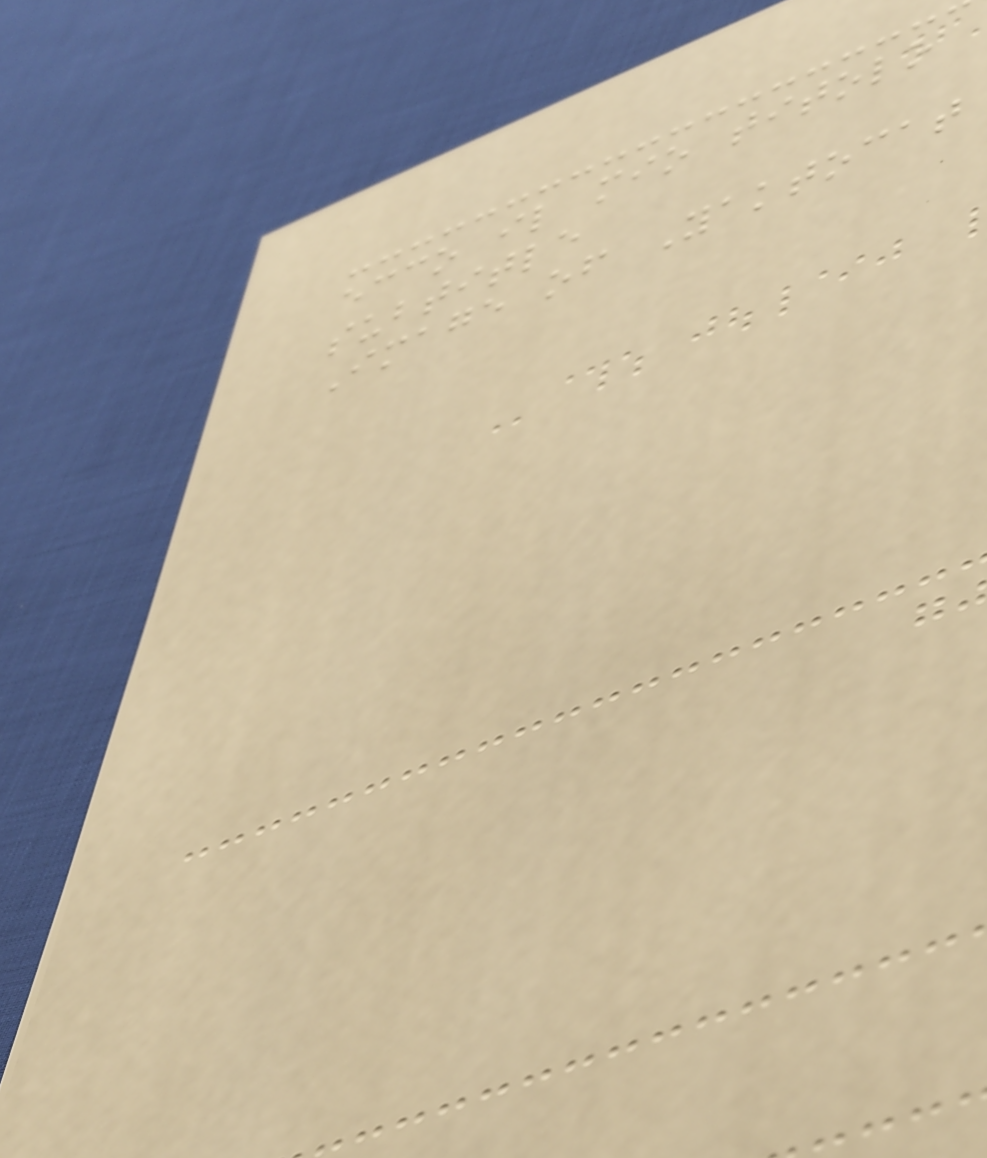ecco il mio titolo
subtitle
Image of Yaktocat
